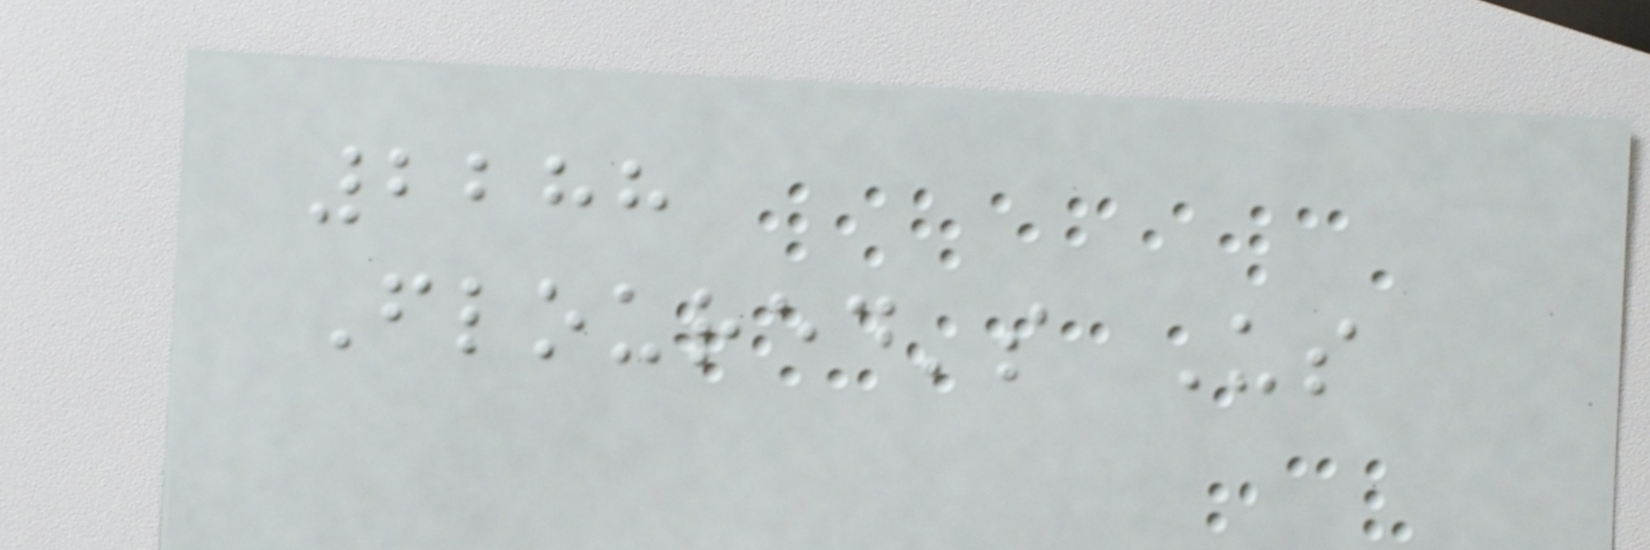2288
Floured's Us
